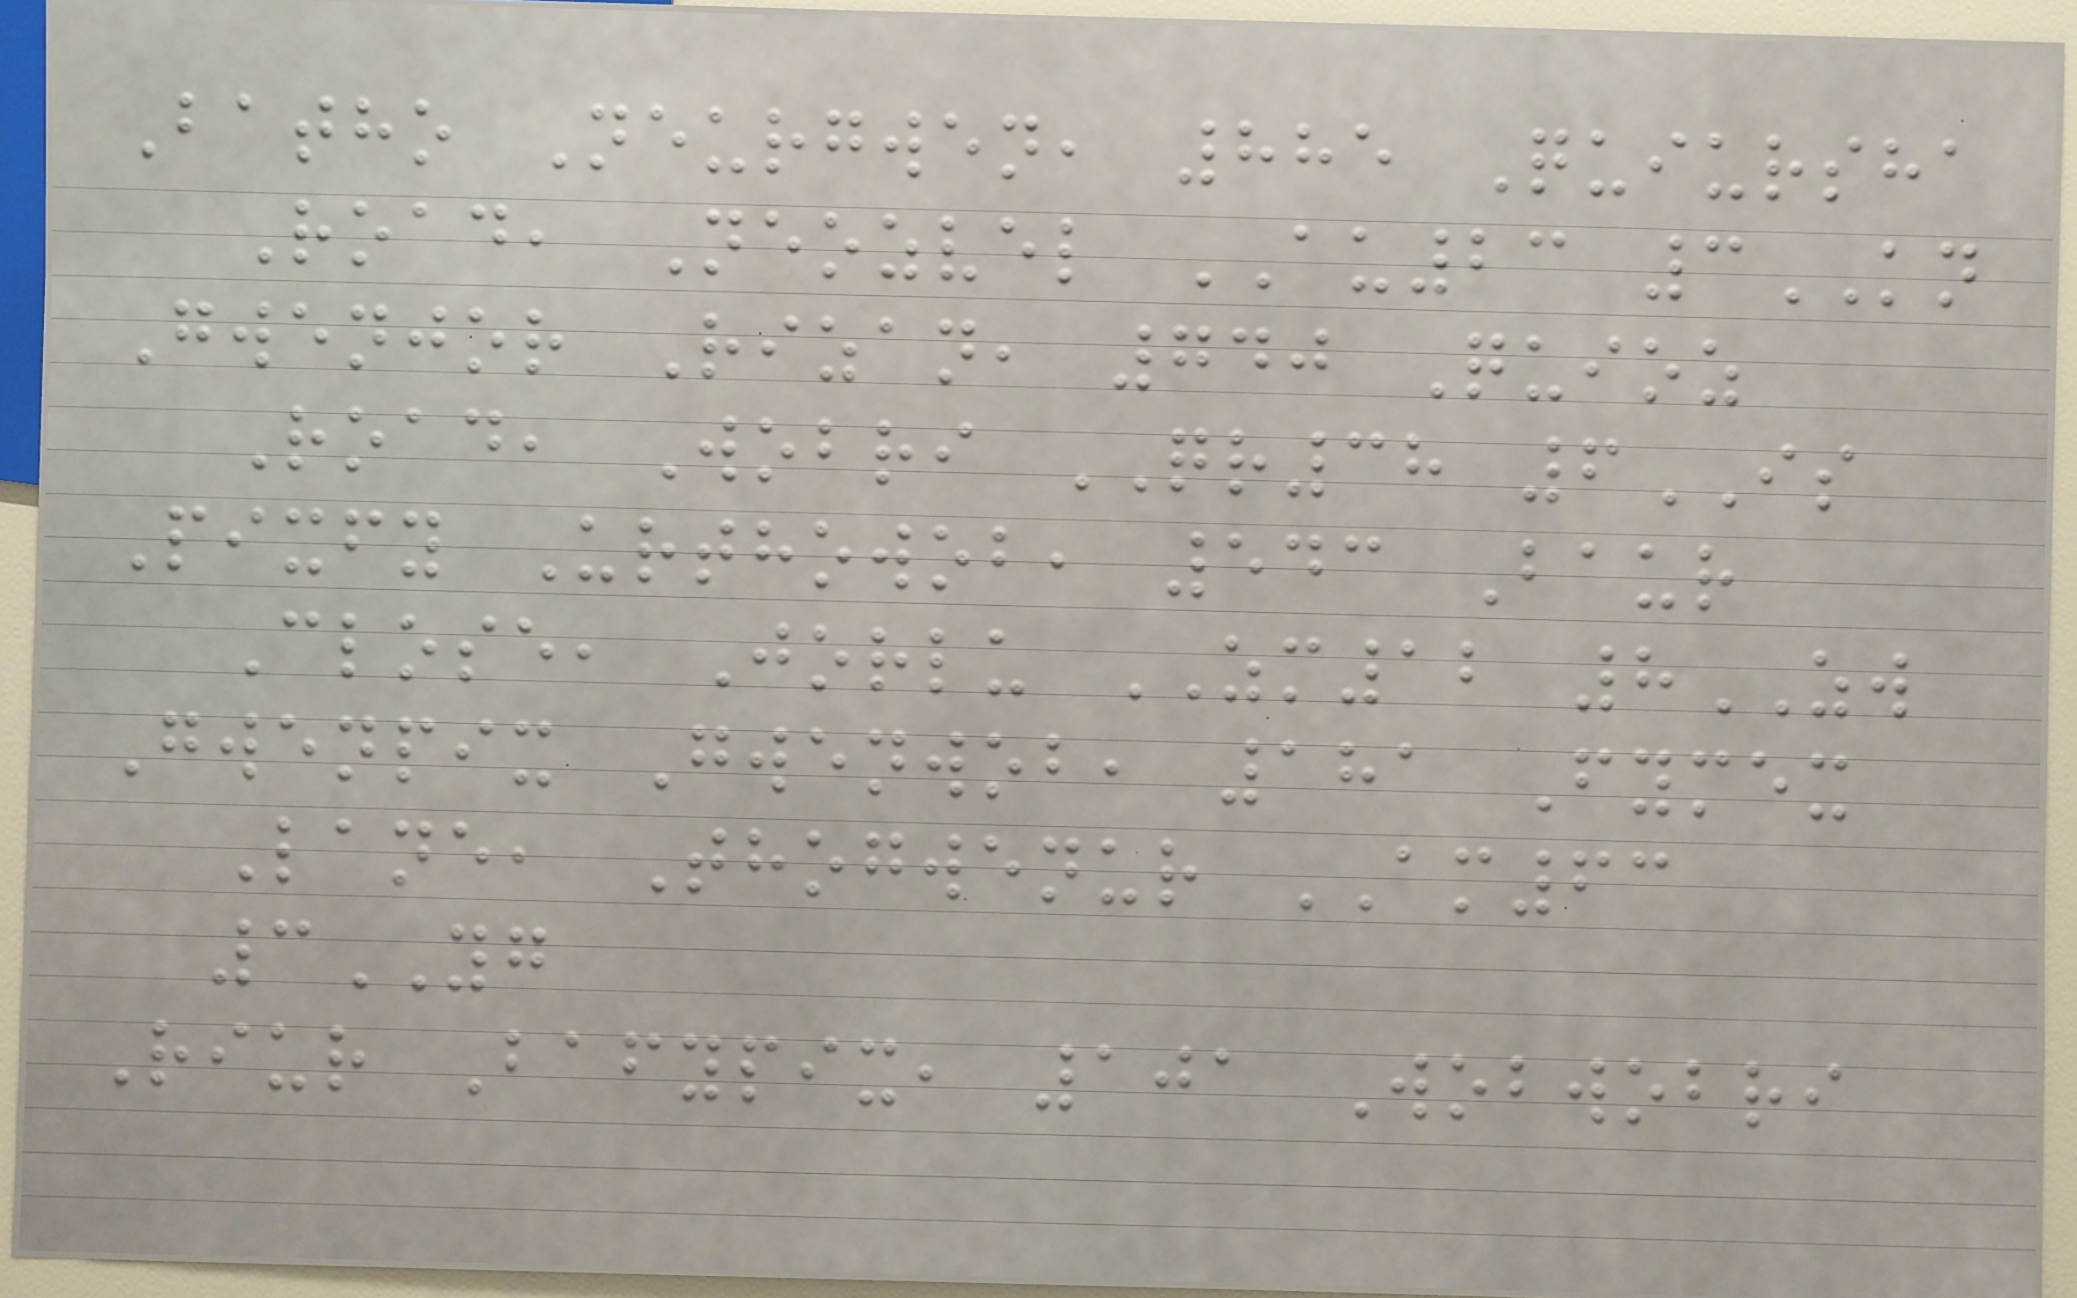Batho Neurgwen, 885 Quiursha
Road, Neozvel AU23 3KN
Gwenjor Rizan, 740 Quioz
Road, Wobri QR38 6IS
Pixfy Urthowob, 543 Baur
Close, Jorlu ZM12 8ZW
Gwenpix Gwenwob, 181 Fymex
Lane, Thogwenur AM63
3YG
Riur Bafypix, 101 Wobwobri
